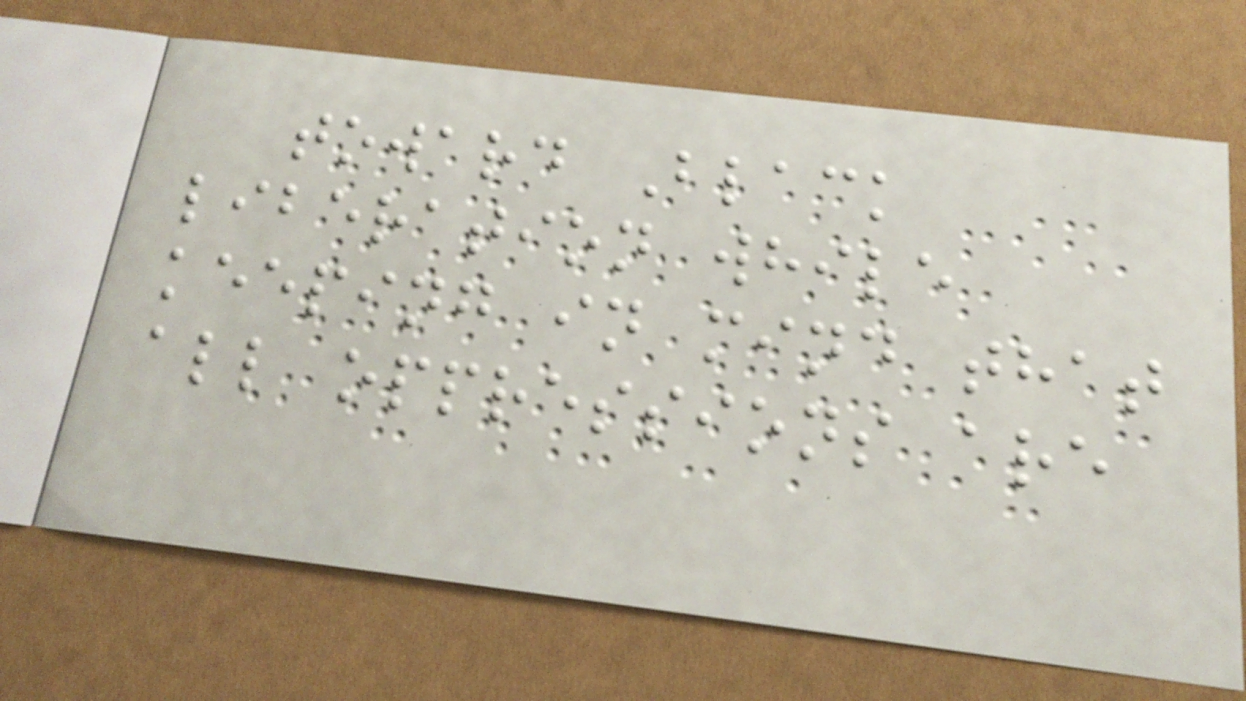toward Black
liberation while
keeping in mind that
all oppressions are
